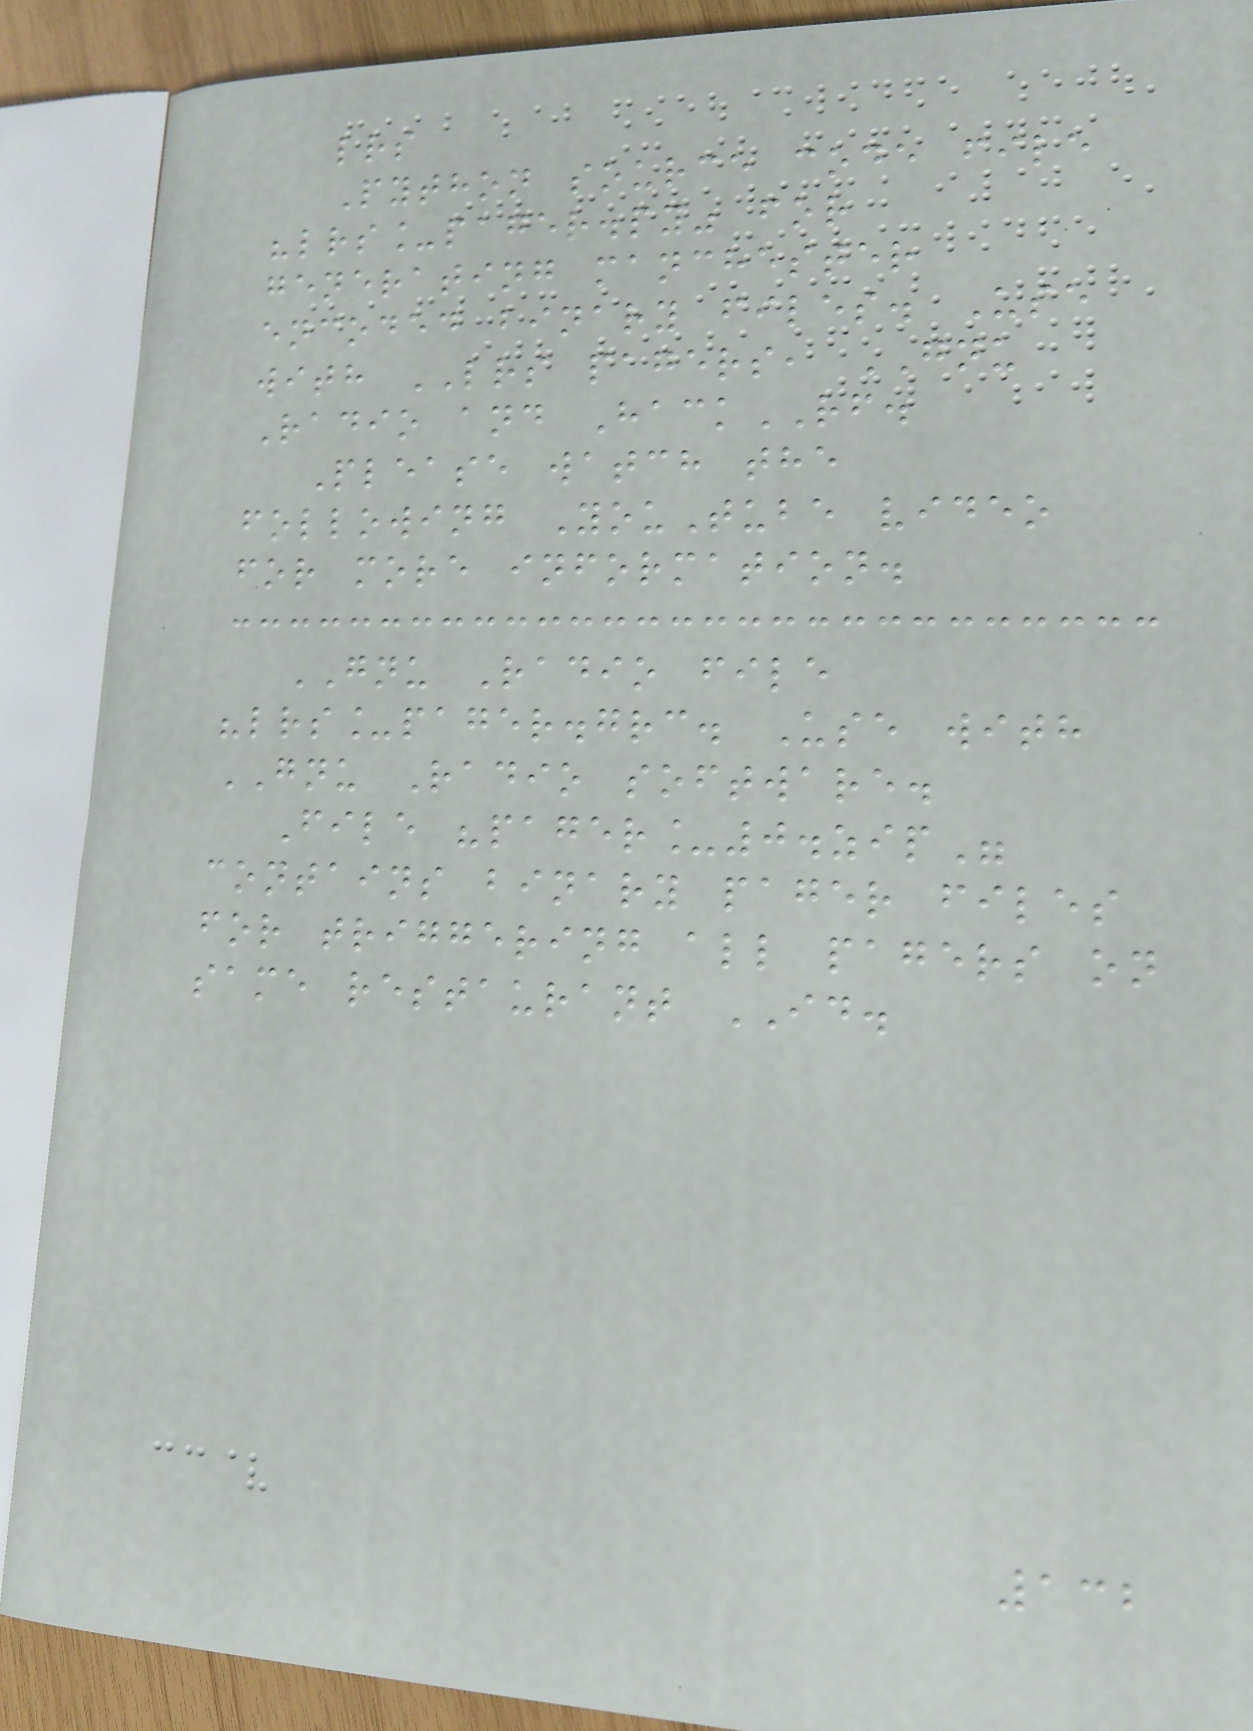lrs
Python source code file
"lrs_pager.py" for
generating manchester
encoded binary files. Use
with LRS pagers, GNU
Radio and HackRF.
Please watch the
following YouTube video
for more information.
GNU Radio file
"lrs_pager.grc. Use with
GNU Radio software.
File "pager_0.zip"
contains binary pager files
for triggering all pagers on
same restaurant ID.
132
